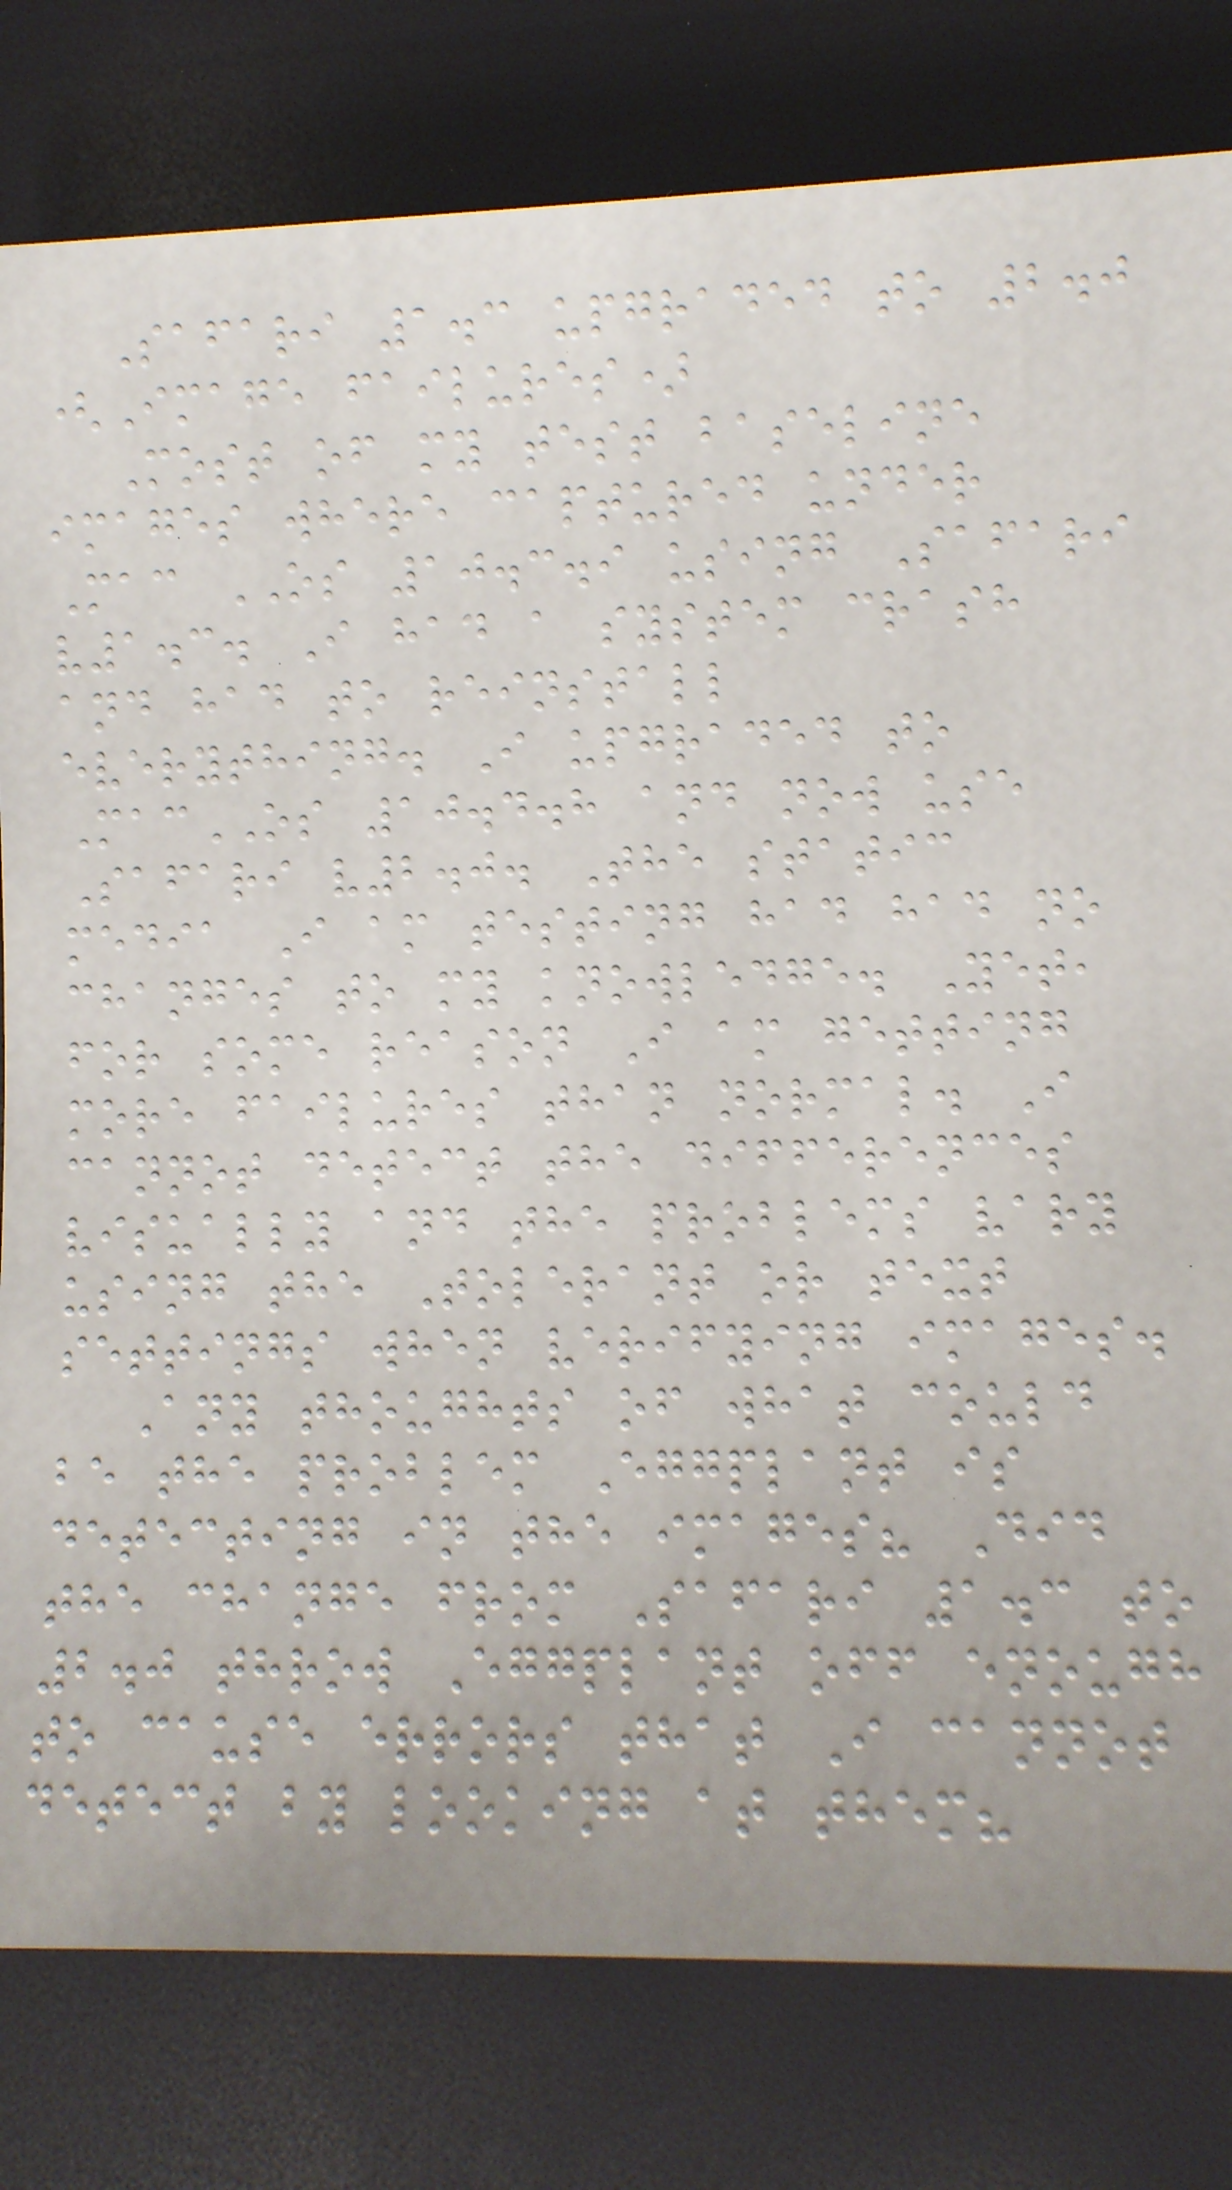Safari 1.3 upgraded to 2.0
(Image failures)
Most of my test baseline
images where captured under
Mac OS 10.3.9 using Safari
v1.3. I had a system crash
and had to reinstall
everything. I upgraded to
MacOS 10.4.8 and now use
Safari v2.0. The static
media I am testing had had no
changes to my knowledge. Yet,
for some reason I am getting
more failures than normal. I
cannot detect the differences
visually and the problems vary
using the Tolerant or text
settings when verifying images.
Any thoughts of what could
be the problem Eggplant is
detecting in the images? Did
the change from Safari 1.3 to
2.0 throw Eggplant off enough
to cause errors that I cannot
detect by looking at them?
